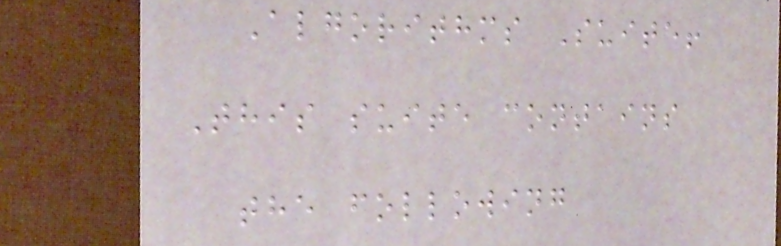Algorithms Suite!
This suite contains
the following
